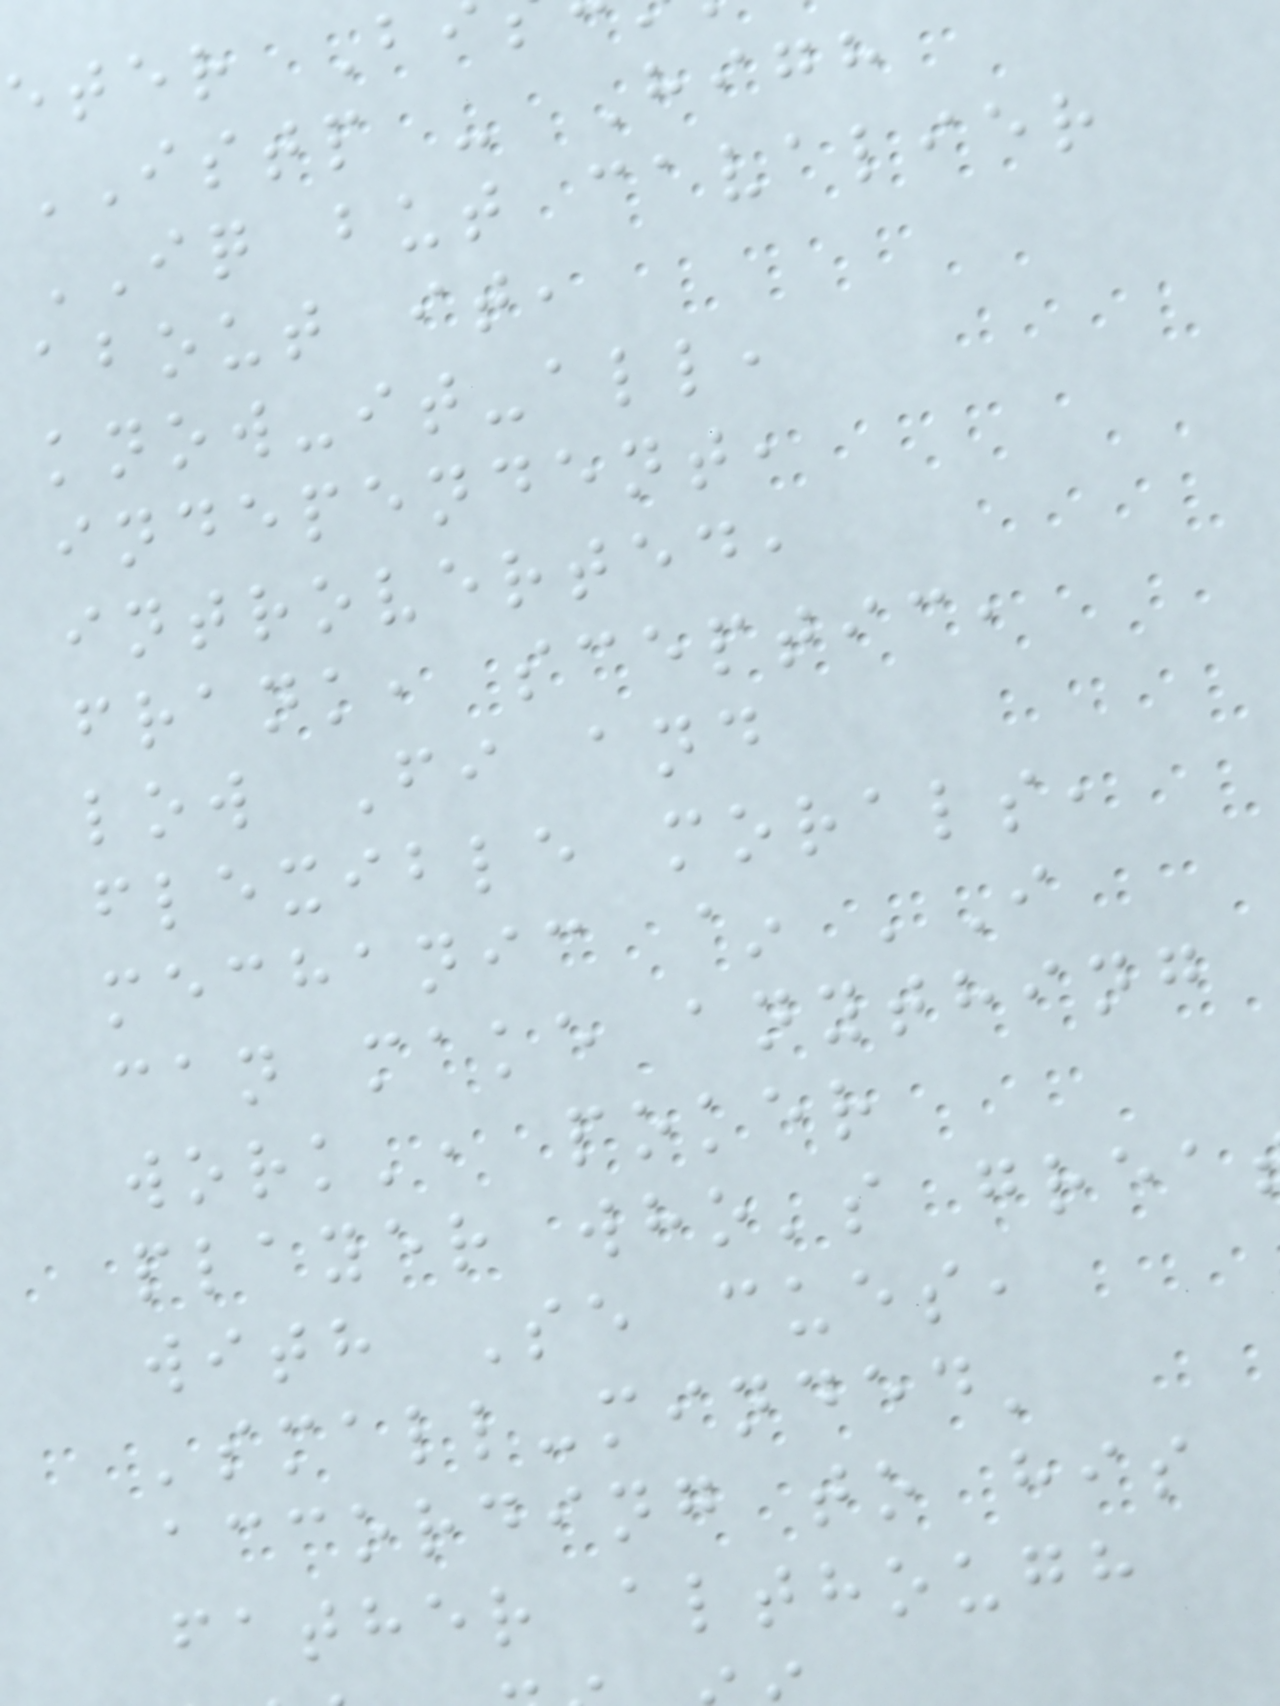eter B
ISTP - High
IQ but cavalier
about it,
know-it-all,
independent,
introverted,
frank, sceptic,
low Fi and
flexible morals,
mechanic ~ 'I
can make anything
work', poker
player who's grea
with Se cues,
'small-minded'
according to his
father although
